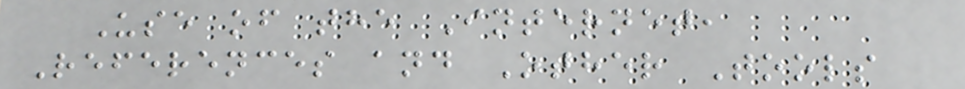Use of the Internet,
References and Other Tools
